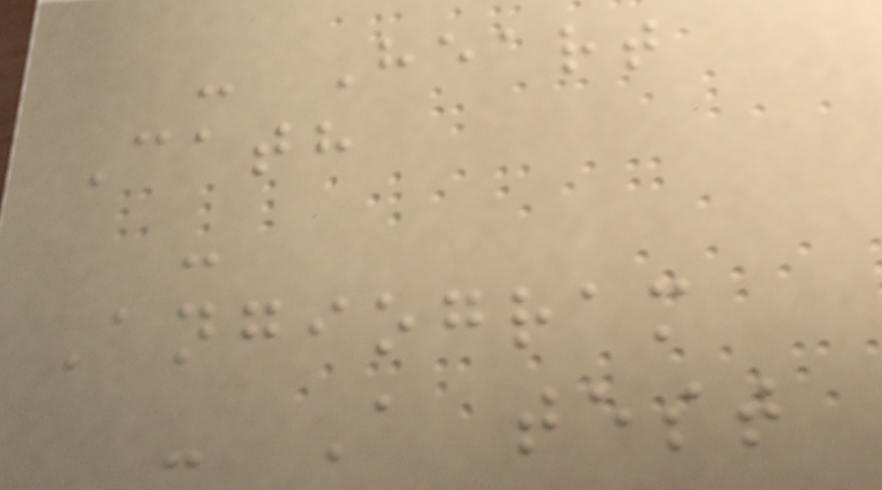- Heart
Cath
-
Angiogram
- A test
